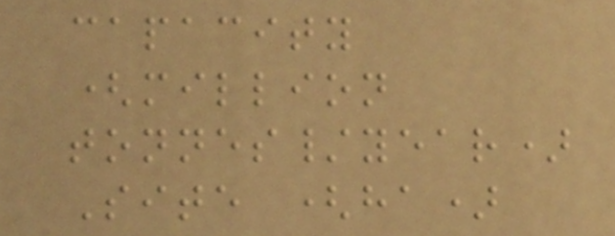capacity
(million
tonnes/year)
Site (ha)
